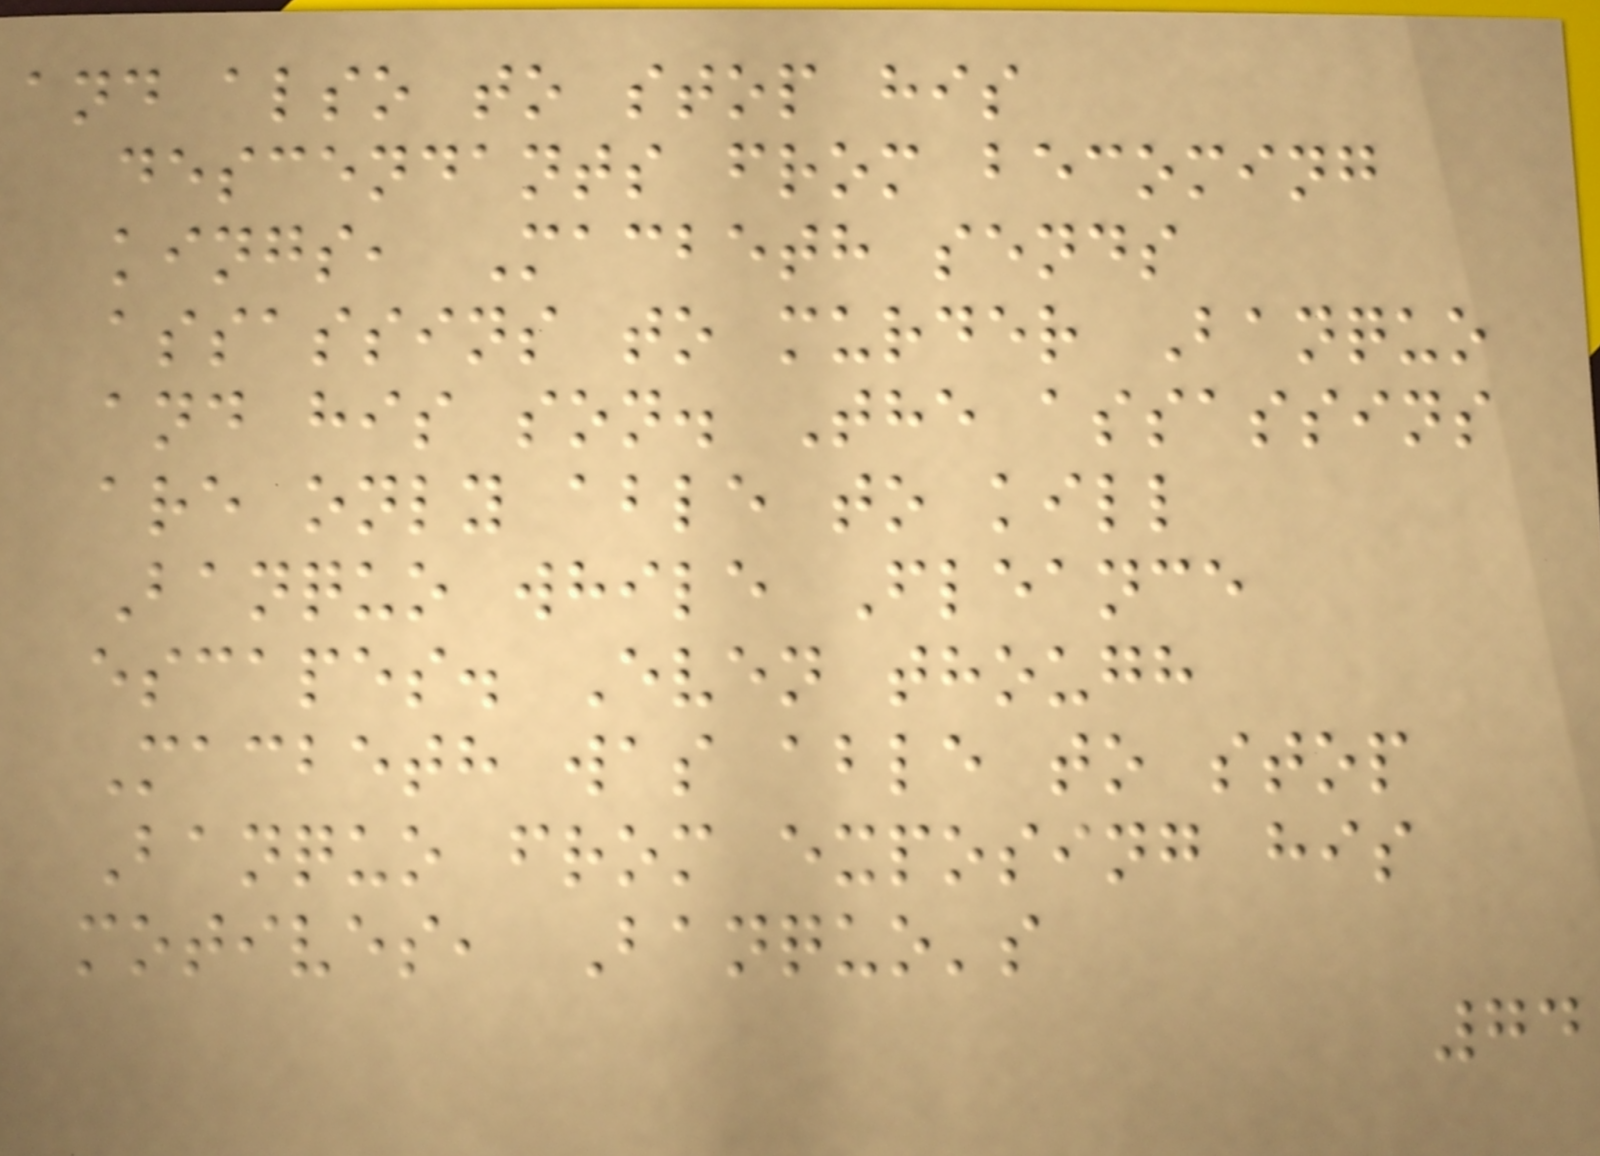and also to stop his
descendants from becoming
kings, Macbeth sends
assassins to murder Banquo
and his son. The assassins
are only able to kill
Banquo while Fleance
escapes. Even though
Macbeth was able to stop
Banquo from exposing his
motives, Banquo's
74
